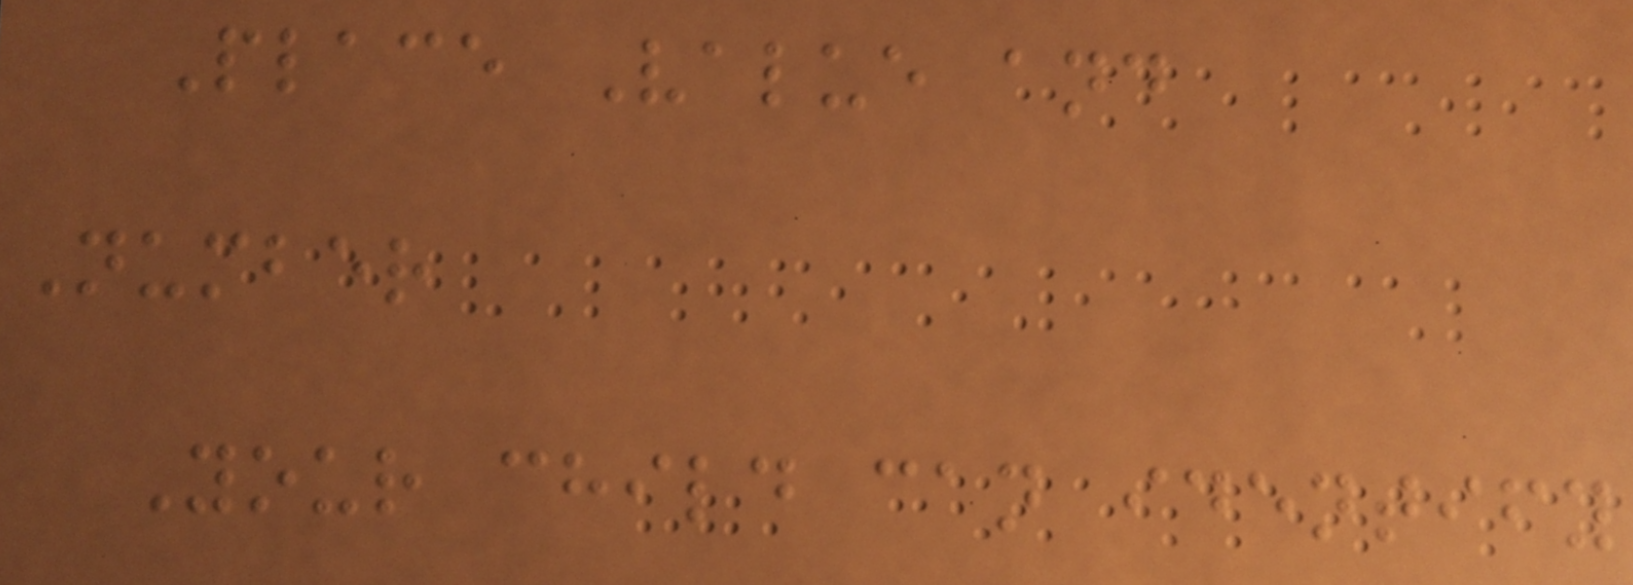Place Value and
Number
Your child can identify
